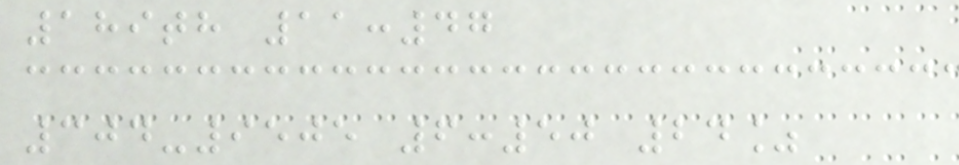189th 11:47
304-9505 6:50 24%
